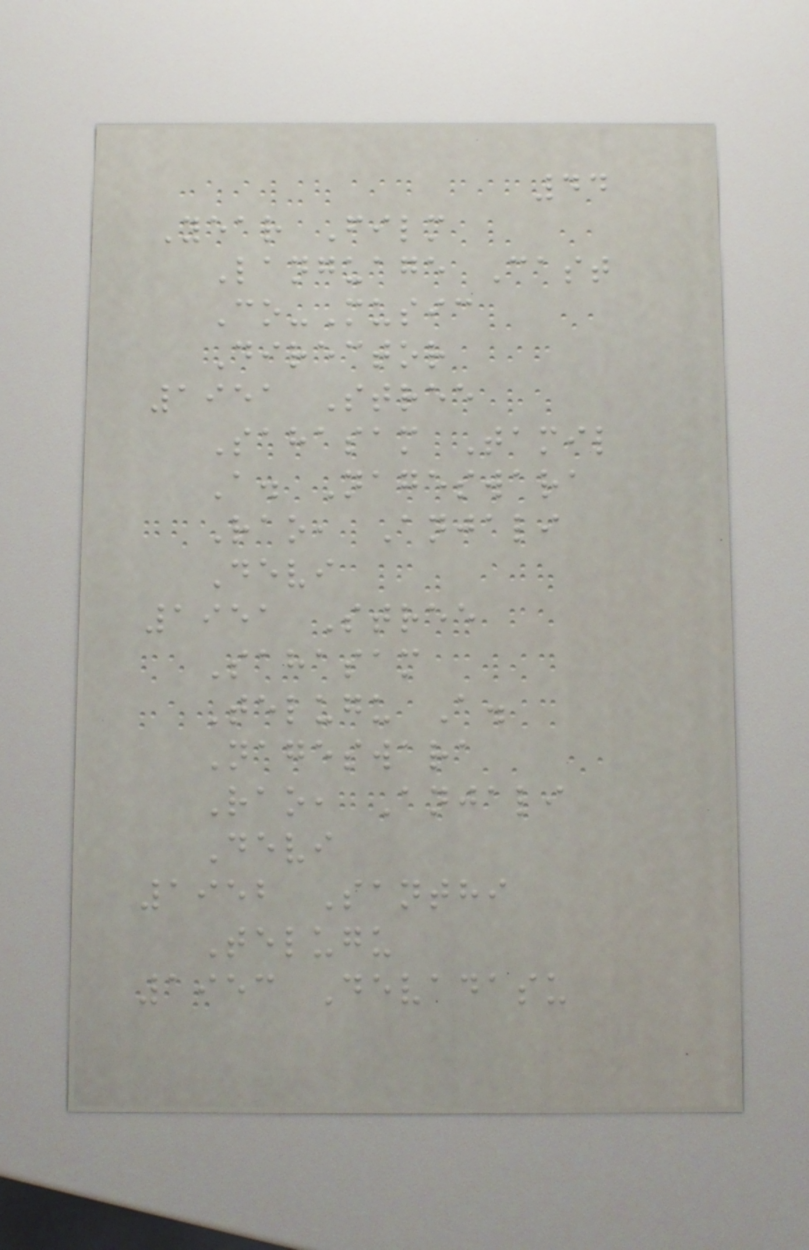44
Year Film
Language Cast
Co-Music
Director
1951 Stree
Sahasam Tamil
A. Nageswara
Rao, Anjali
Devi
1951 Stree
Sahasam
Telugu A.
Nageswara
Rao, Anjali
Devi
1952 Santhi
Telugu
1953 Devadasu
